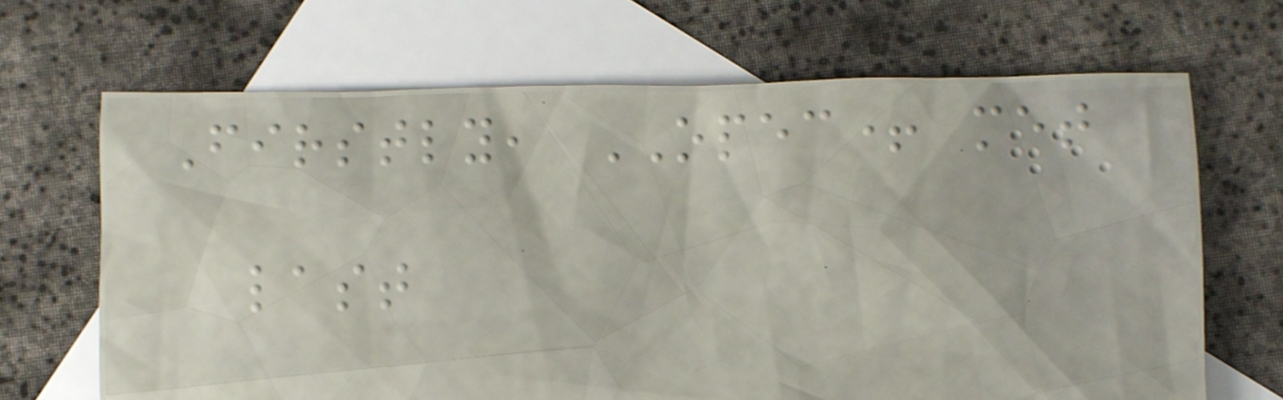Firstly, OPEC+ met
last
